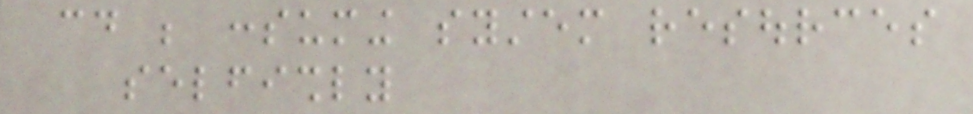could be consuming system resources
selfishly
